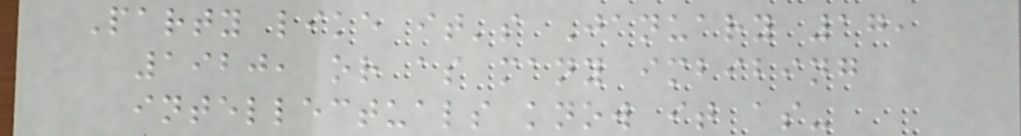Party like it's January 17,
1920, or as many imbibing
intellectuals know it as-
